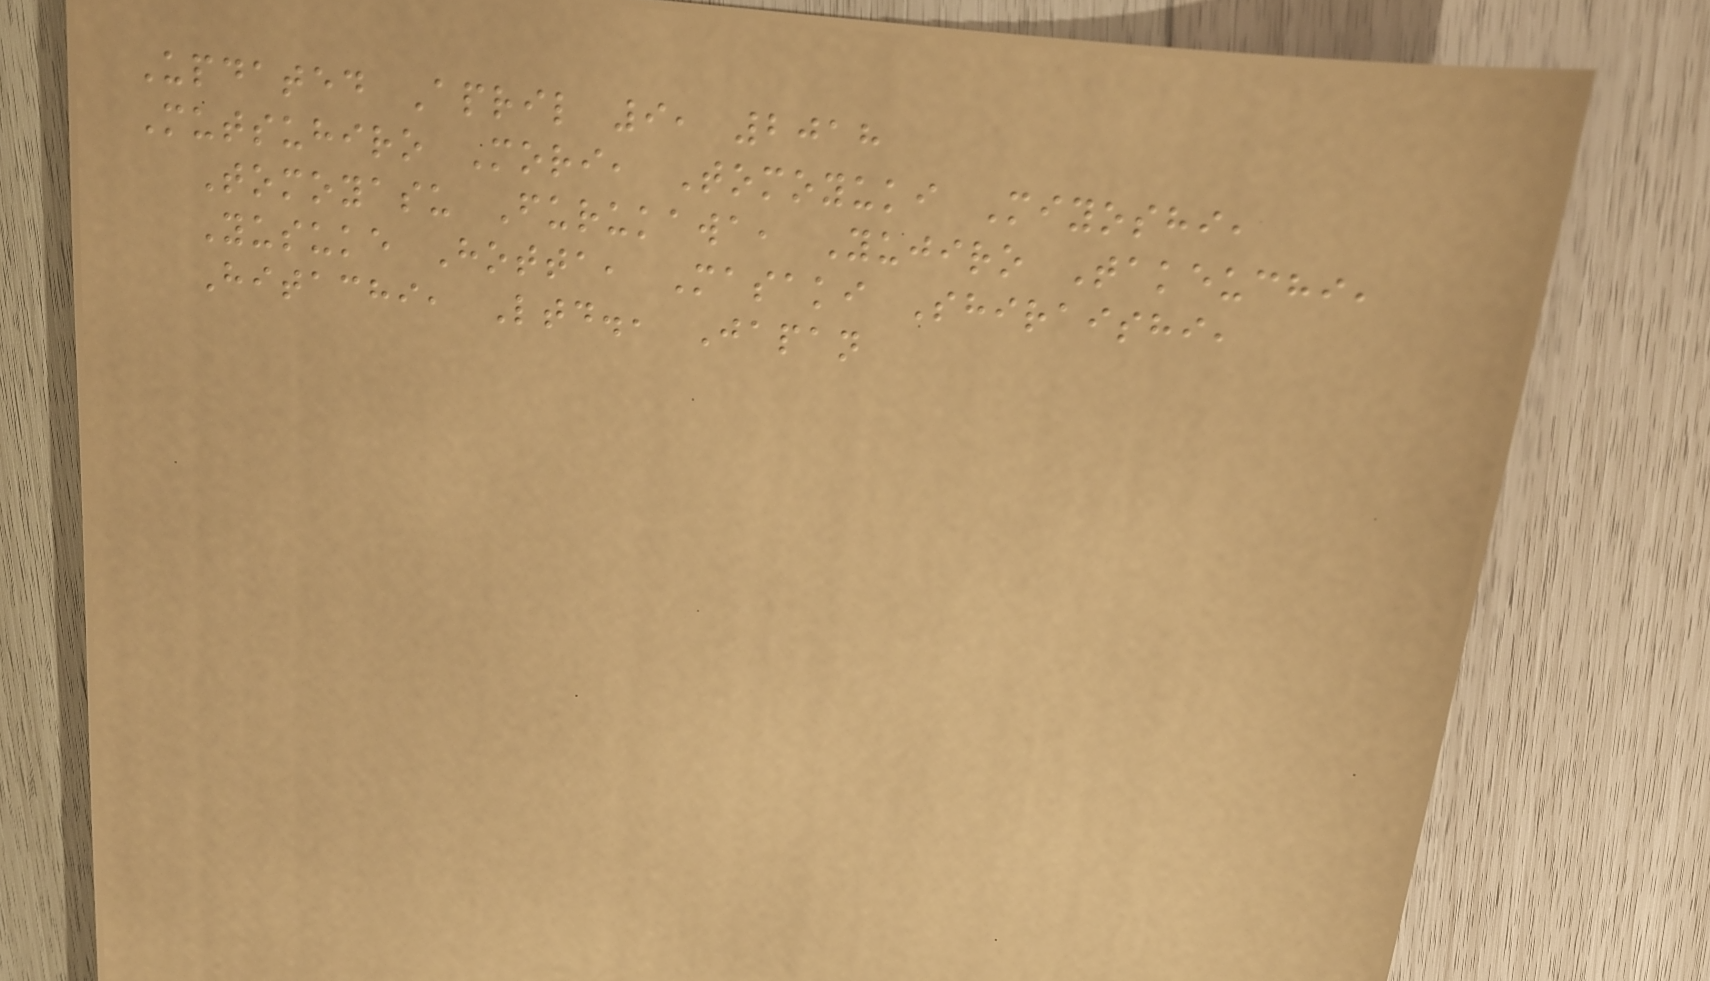Updated April 9, 2018
Mutsuhiro Mori, Tomoyuki Miyoshi,
Tomoyasu Furukawa, Yujiro Takeuchi,
Yusuke Hotta, Masaki Shiraishi,
Hitachi, Ltd., Japan
